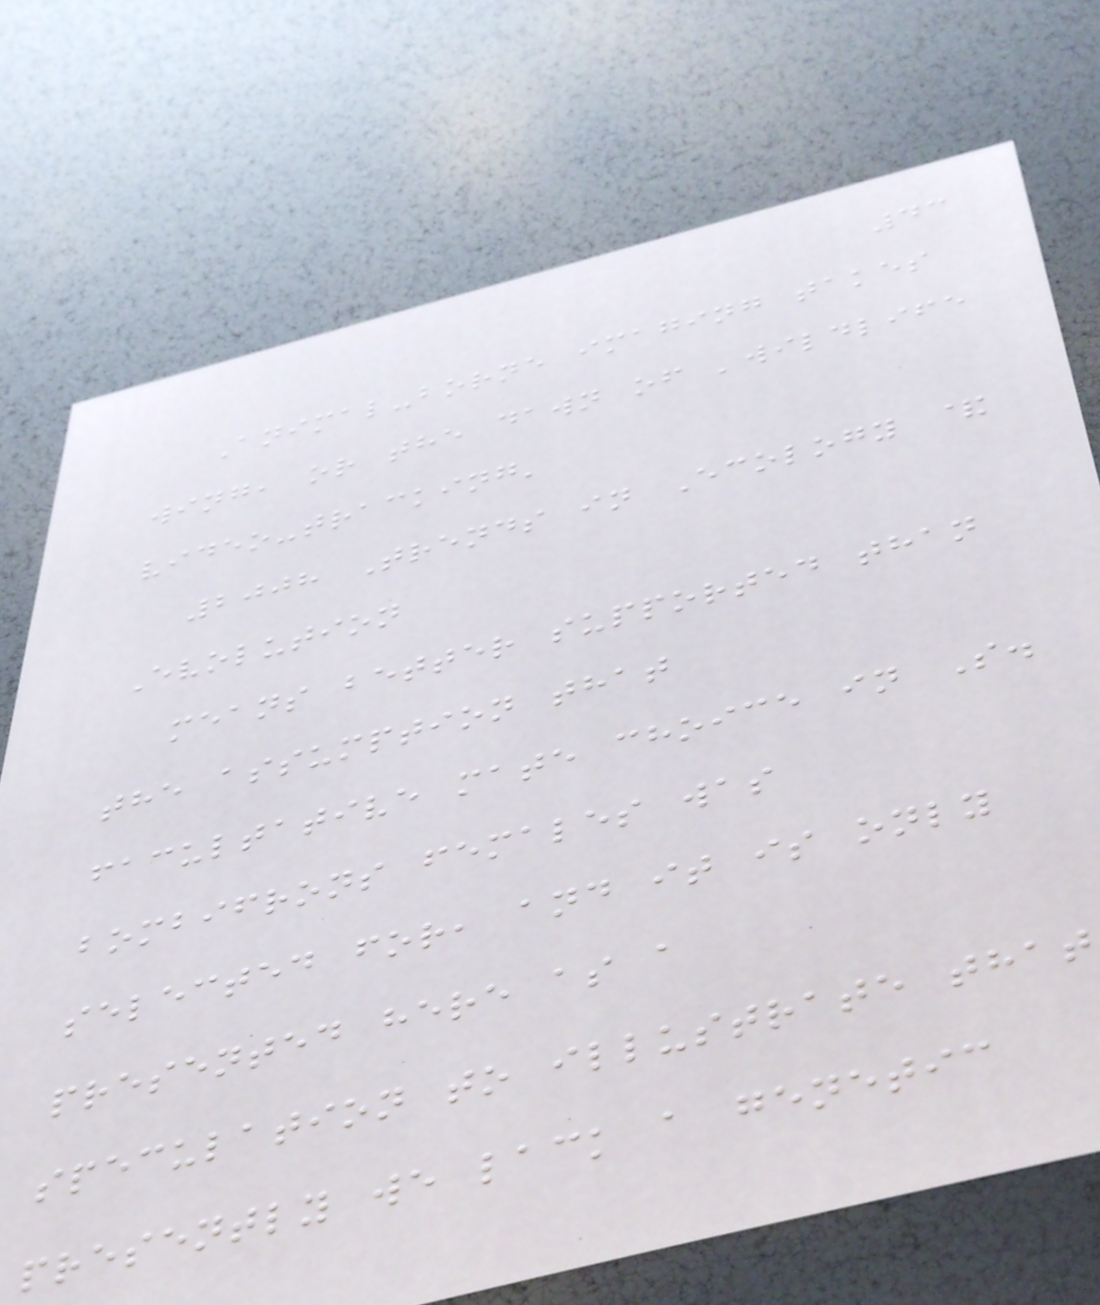43
Animal-borne imaging takes
wing, or the dawn of 'wildlife
video-tracking'
2008 Trends in Ecology &
Evolution
means better supported than
the assumption that
facultative mate choice in S.
bombifrons females was
selected for, and it is only
presented here as a
speculation to illustrate that
presently we lack a genetic
